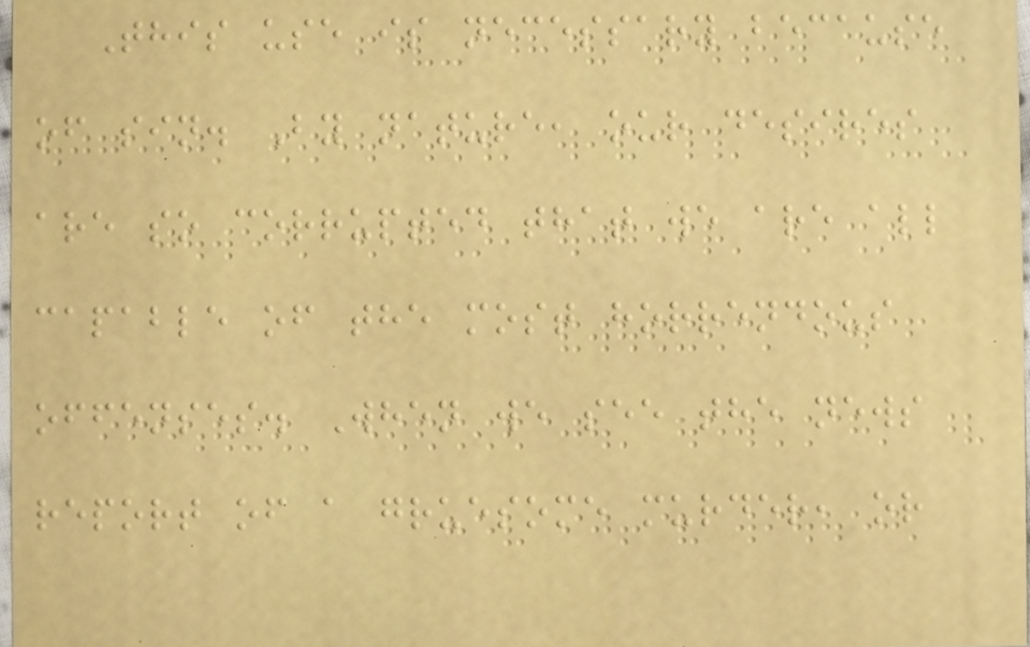This use is necessary because
of sin. By nature, our desires
are so corrupted that we are all
capable of the most horrendous
offenses. When we see the news
report of a gruesome murder, or
